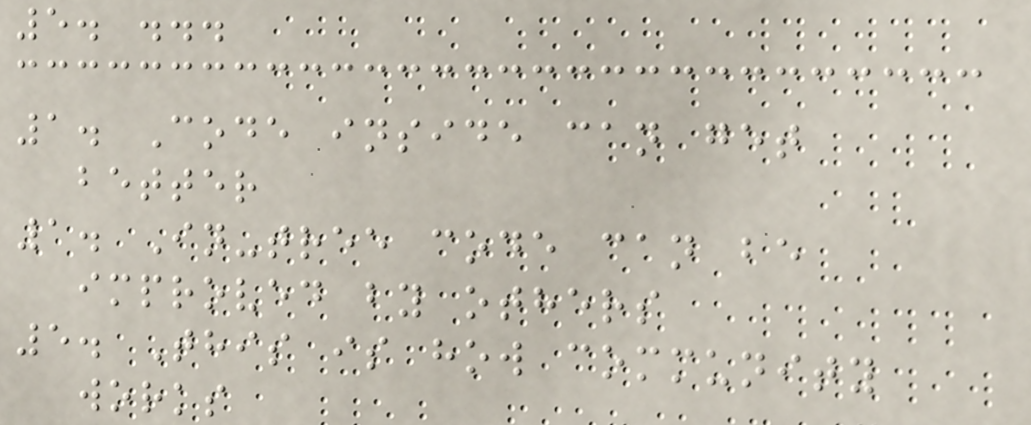5. ...
1. Code inside can get
better
1. In-tree code can be
improved by others
5. This is how community
works
